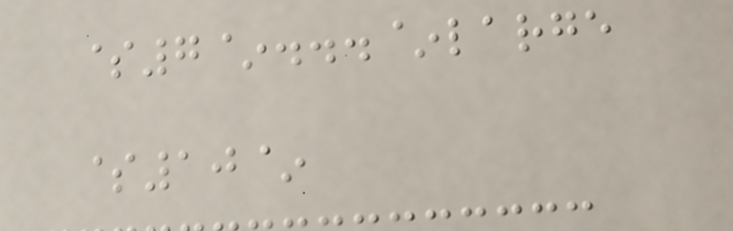$7~...~large
$10~
